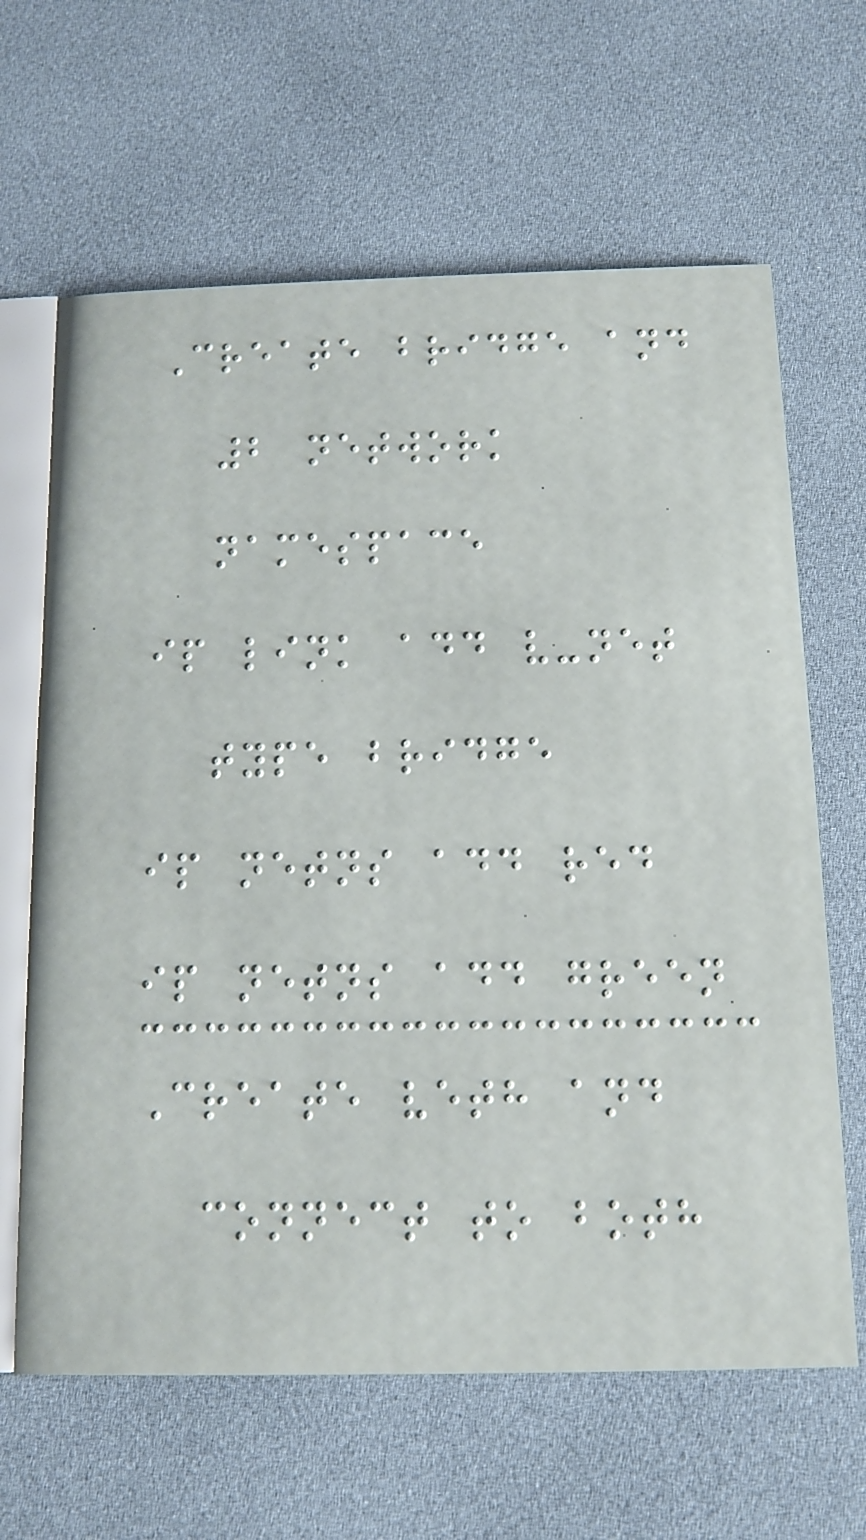Create bridge and
2 network
namespace
ip link add v-net
type bridge
ip netns add red
ip netns add green
Create veth and
connect to both
